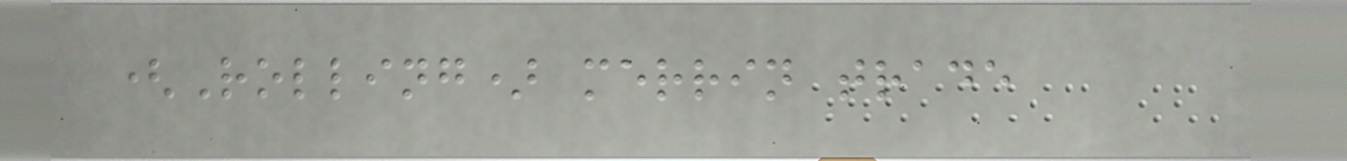(Rolling) merrin trade
